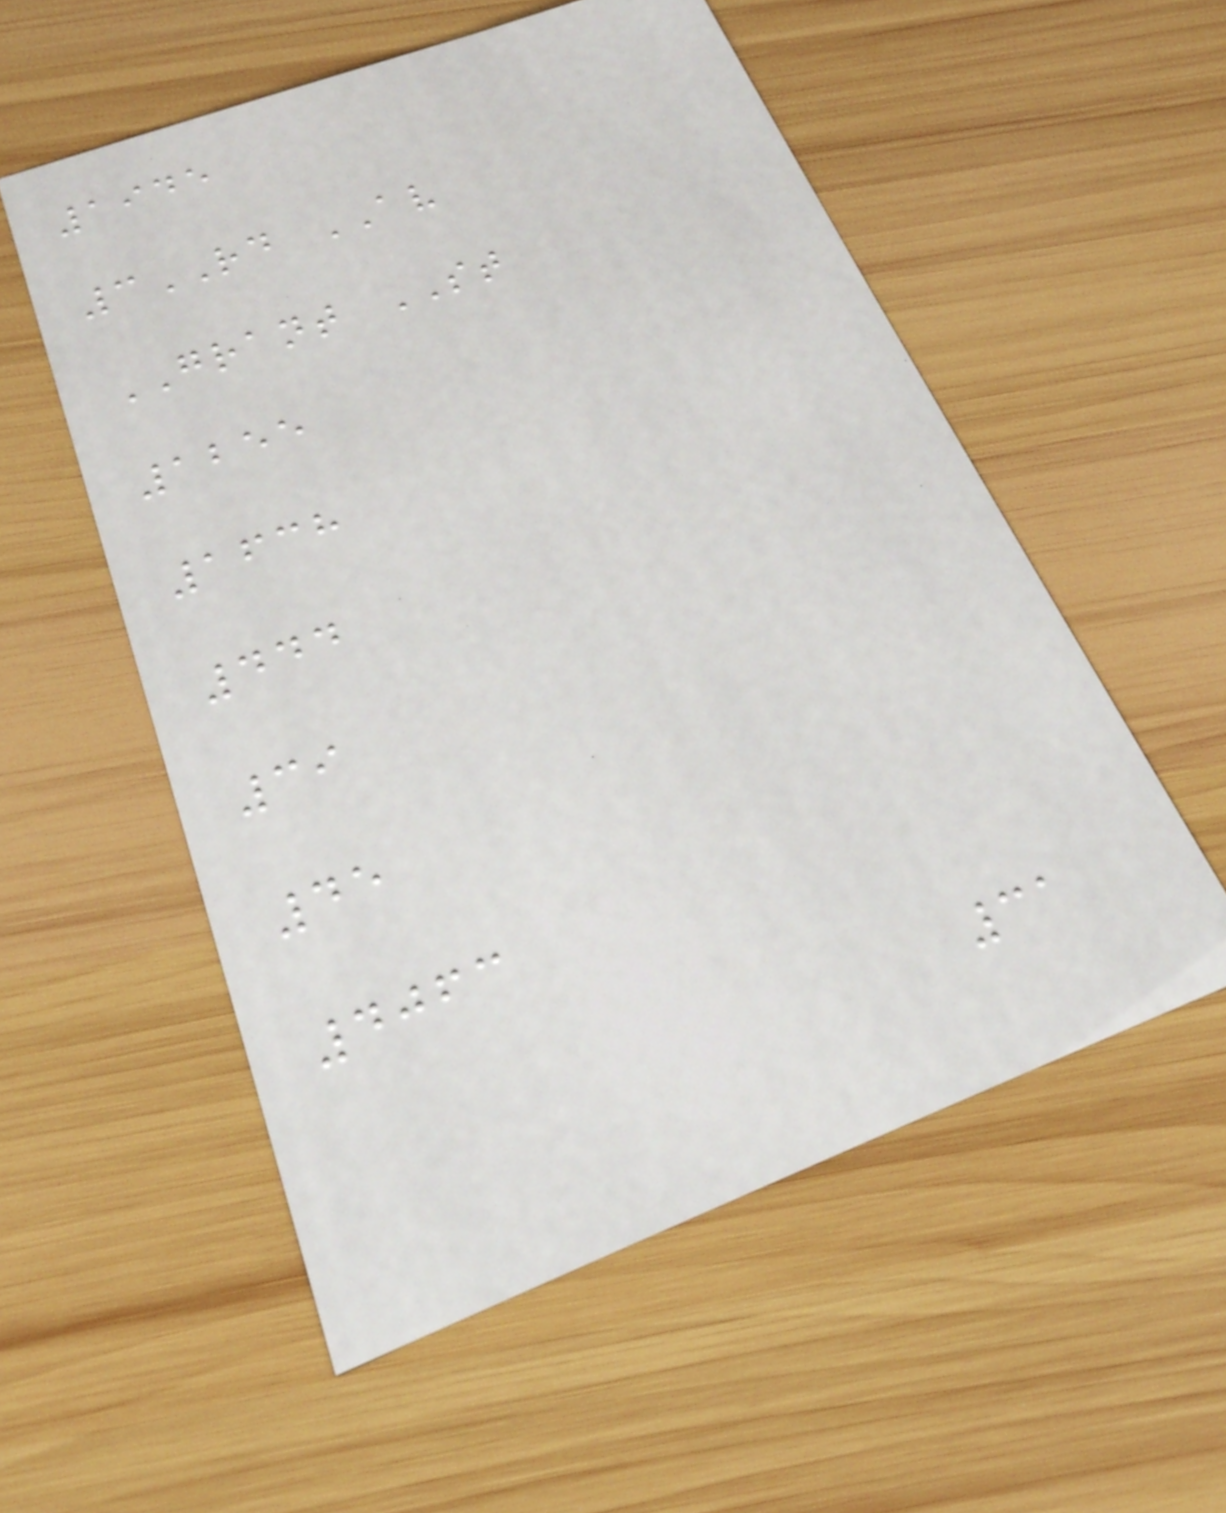1945
3RD AV
GRANT ST
1255
1638
444
39
45
4063
31
